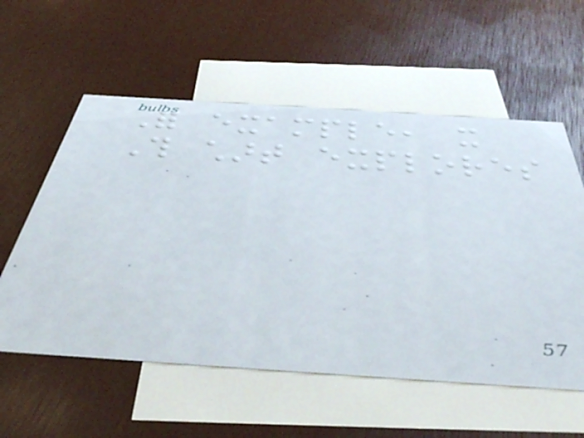For example, it
This chart explores
